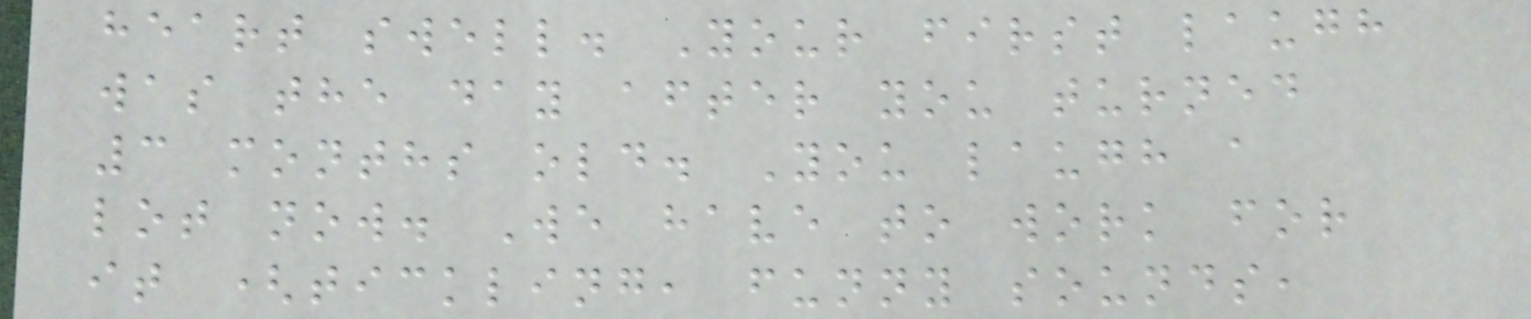heart swell. Your first laugh
was the day after you turned
3 months old. You laugh a
lot now. We have to work for
it (tickling, funny sounds,
